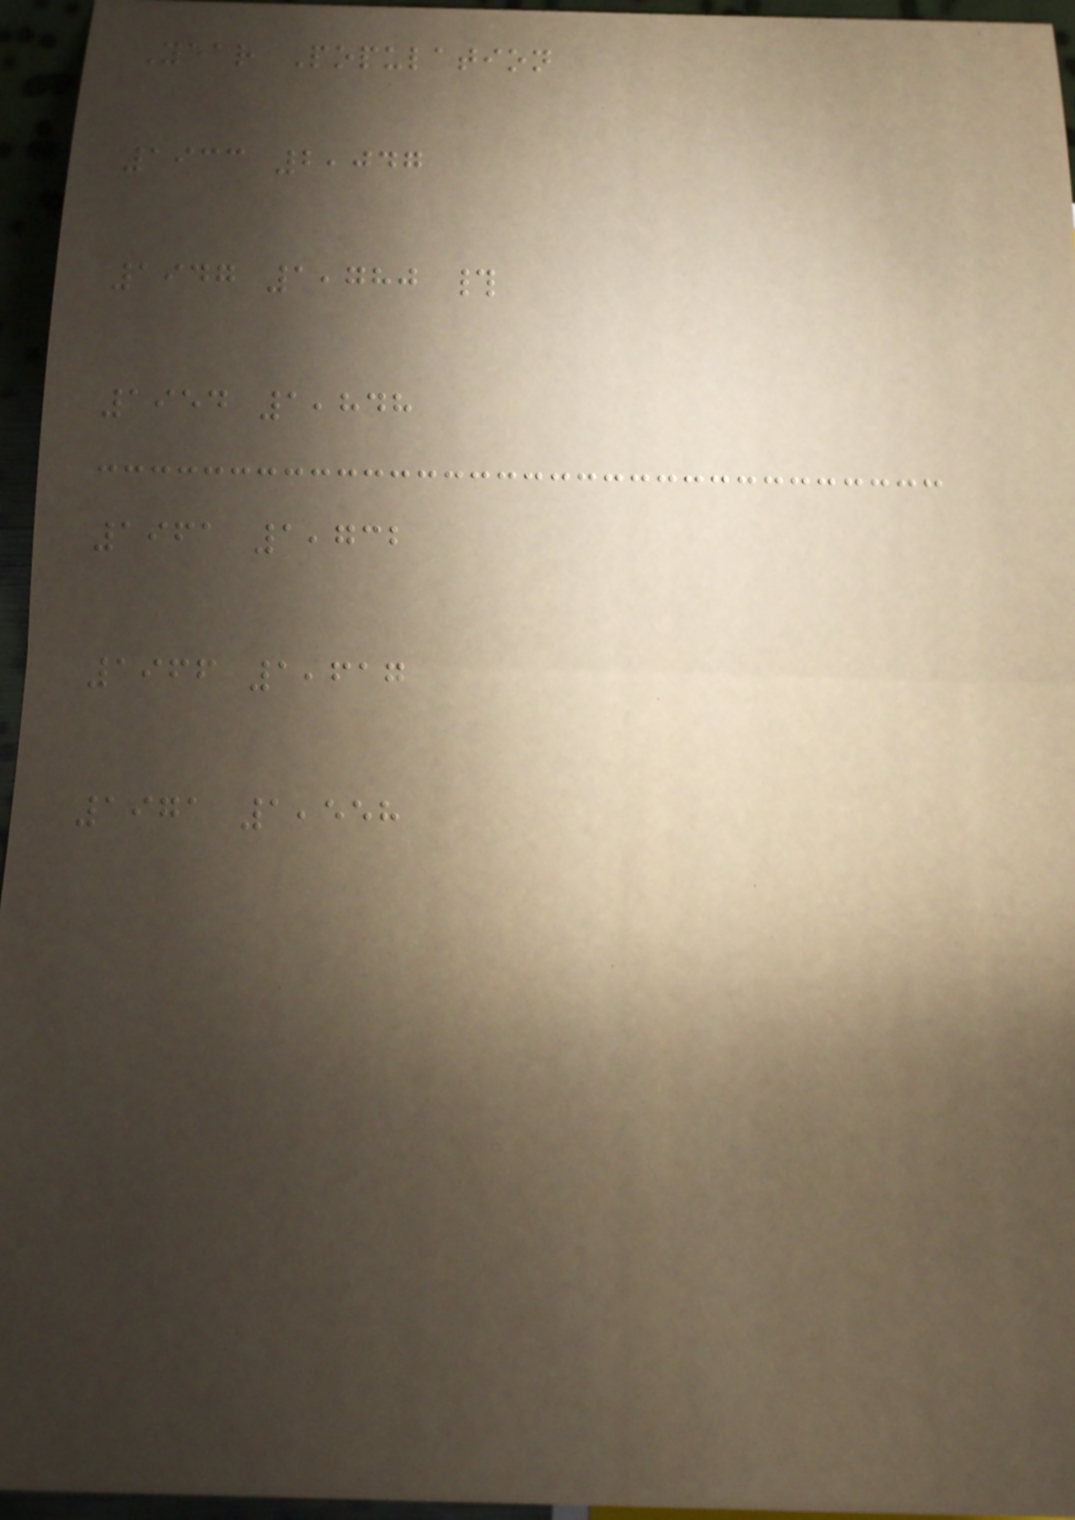Year Population
1933 2,047
1947 1,780 #
1954 1,848
1961 1,732
1966 1,617
1971 1,558
